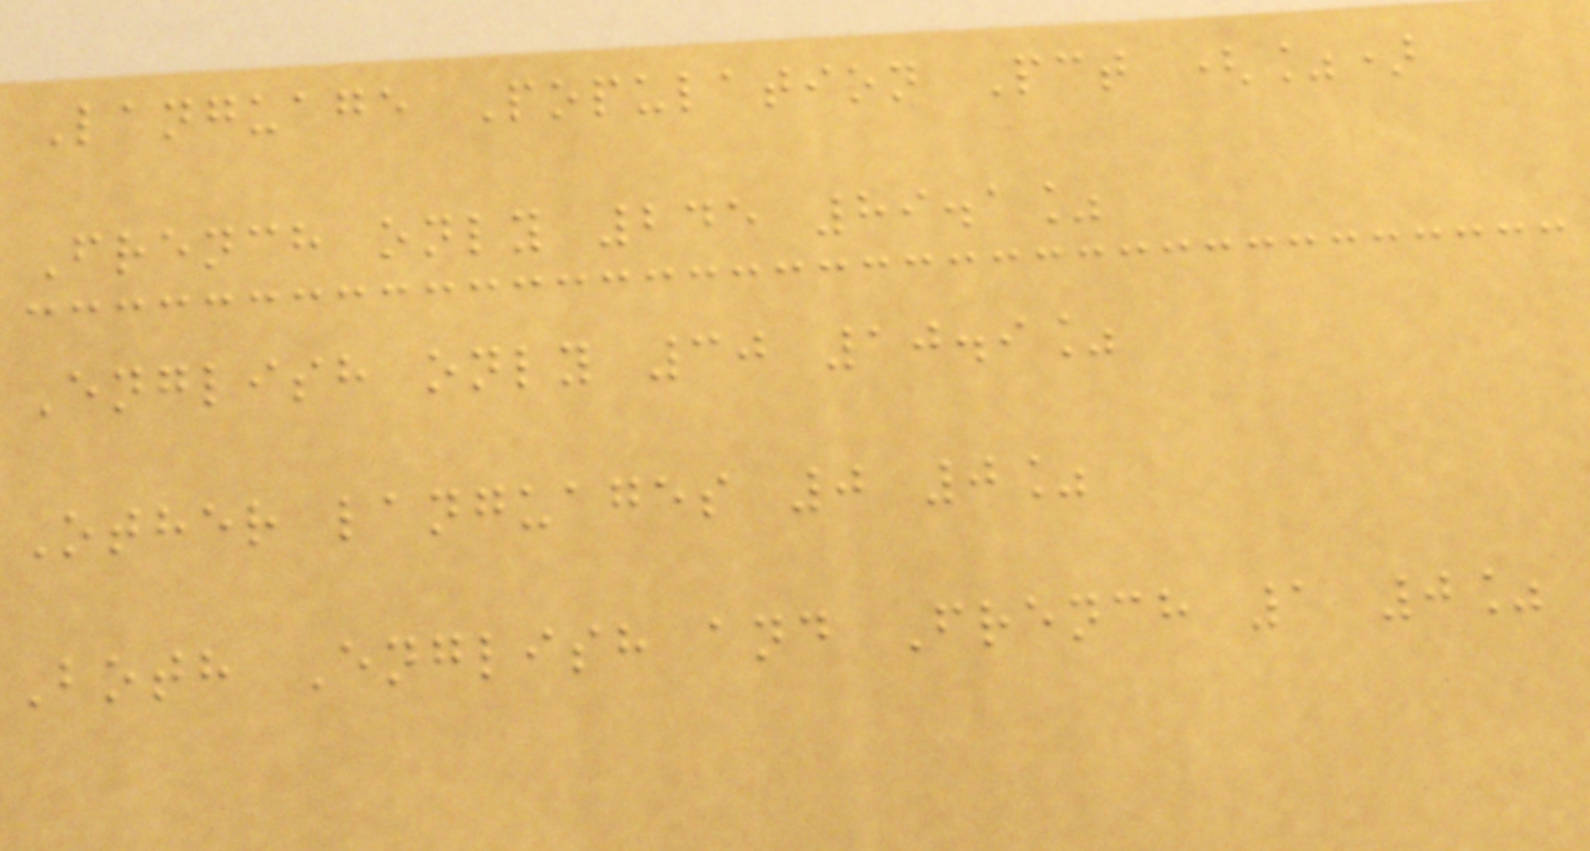Language Population Pct (%)
French only 245 89.1%
English only 30 10.9%
Other languages 0 0%
Both English and French 1 0%
